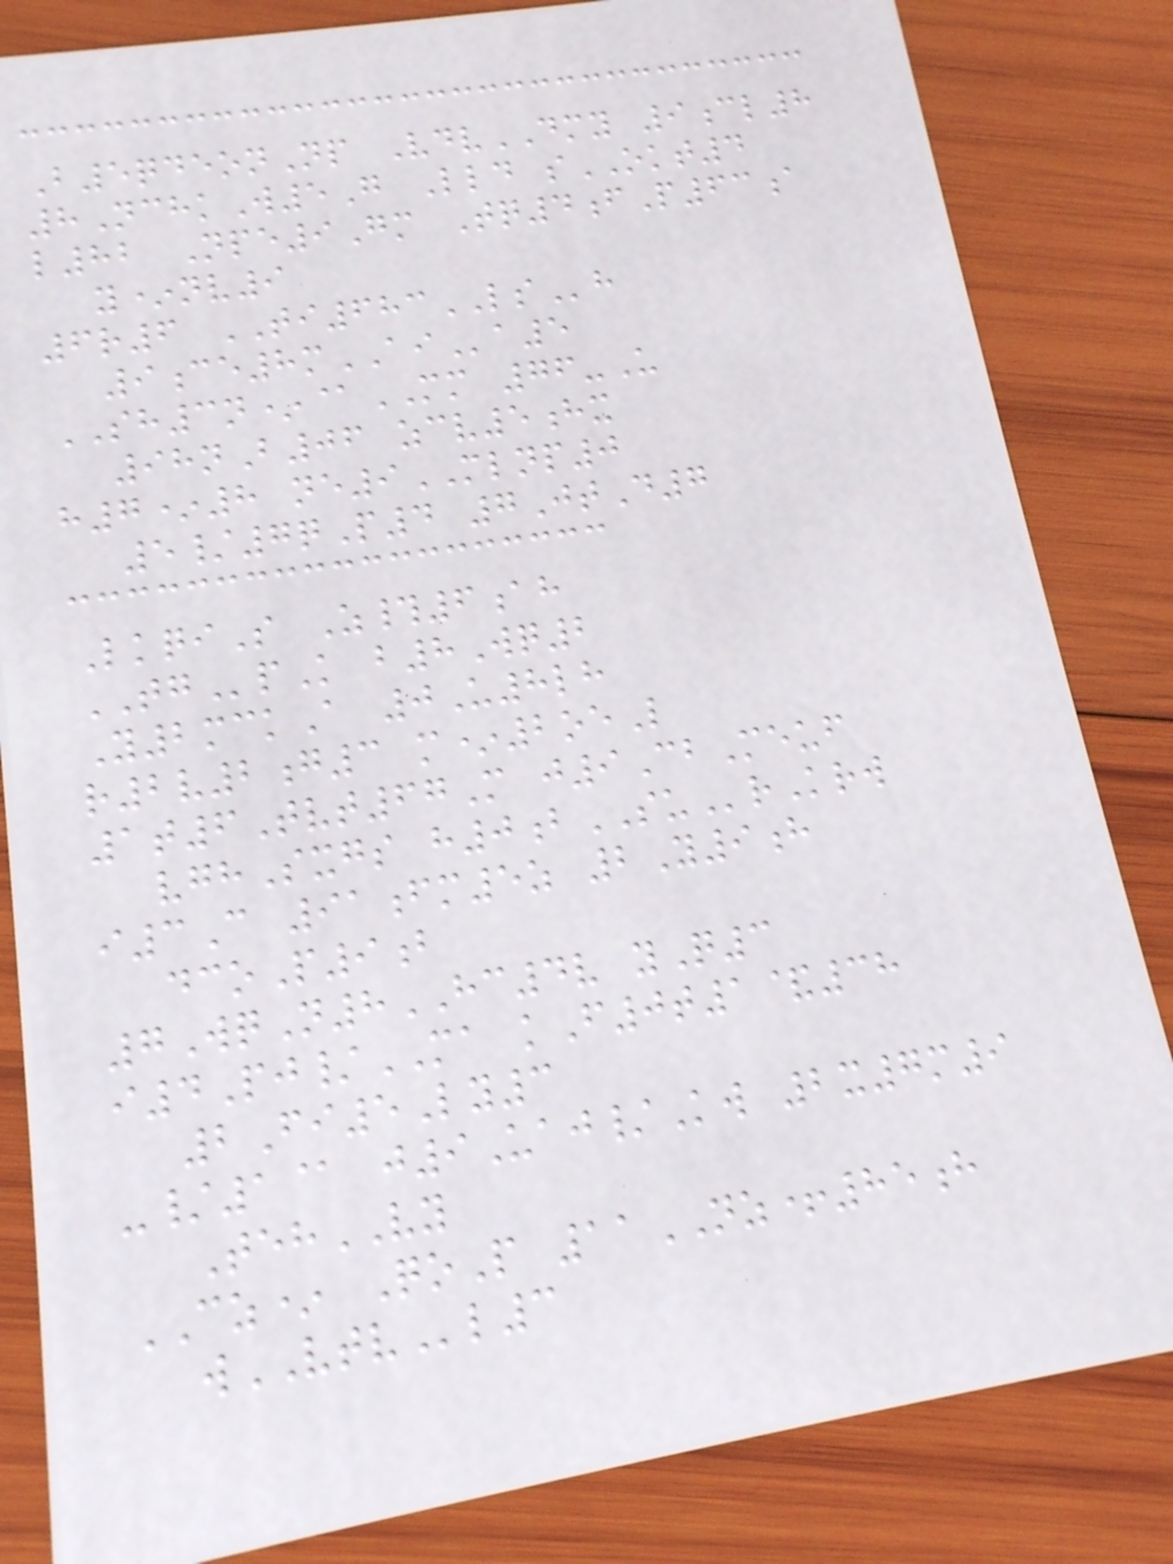B5qdeonNp VdvDMY 9cl8
8NchkW5G Lld sOKT4
l82 Npe9Gm Tq4fP63a
y*nv9
6r6 TI683LSh
9ce8mAIa5
SH3n*@MM 76-U
98nB06 zcv5hx
h7*8 ne9MLNP0
5/7qP4 7JtD7
LkqiS Z#6ah
TGpK b8Wq2
Y2mckA 0U8lh
r2v2g3 m*2oeL
1t6Tvt67M j9CbMeuf
vghSxgs h0bSUrKrw
i3C 91fm5z 2Y9h
dcoP9b
7WqN8HC4v yQ3
i4Pj/MA kF0t1&38
2Fi5Ly3
-/1@ j9Uaj/Kw 2x7m9
TehVY
CZ* QoP 11NZ+85h
wVTVl3
